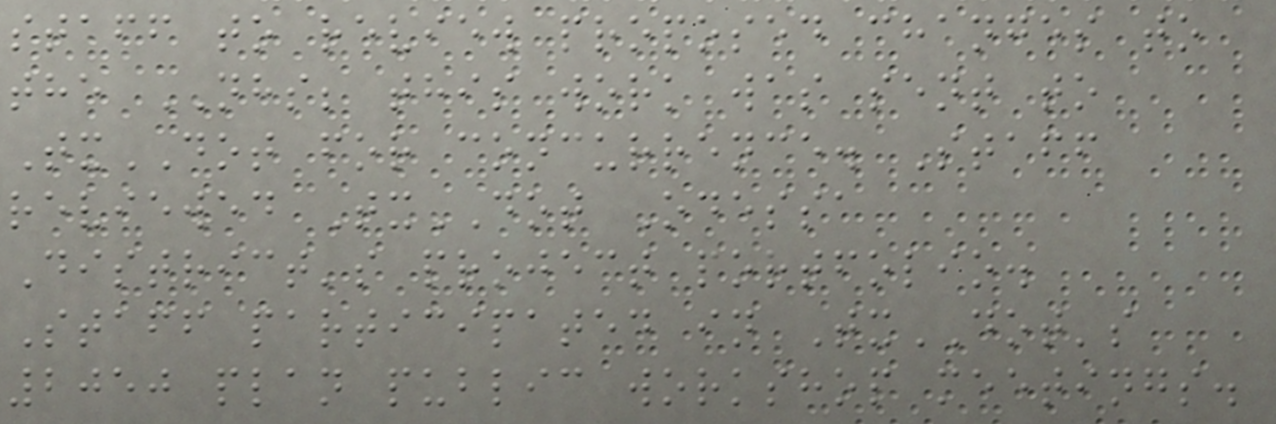staff to review proposed changes to
the NHS; this work was sent to
TxDOT for concurrence. Staff
reviewed TxDOT Odessa
District's project portfolio.
Staff participated in TxDOT's
2050 plan public workshop meetings.
